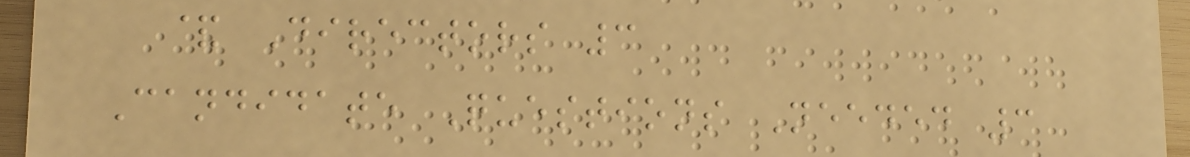& Directors 3
Candidate Questions Needed 3
